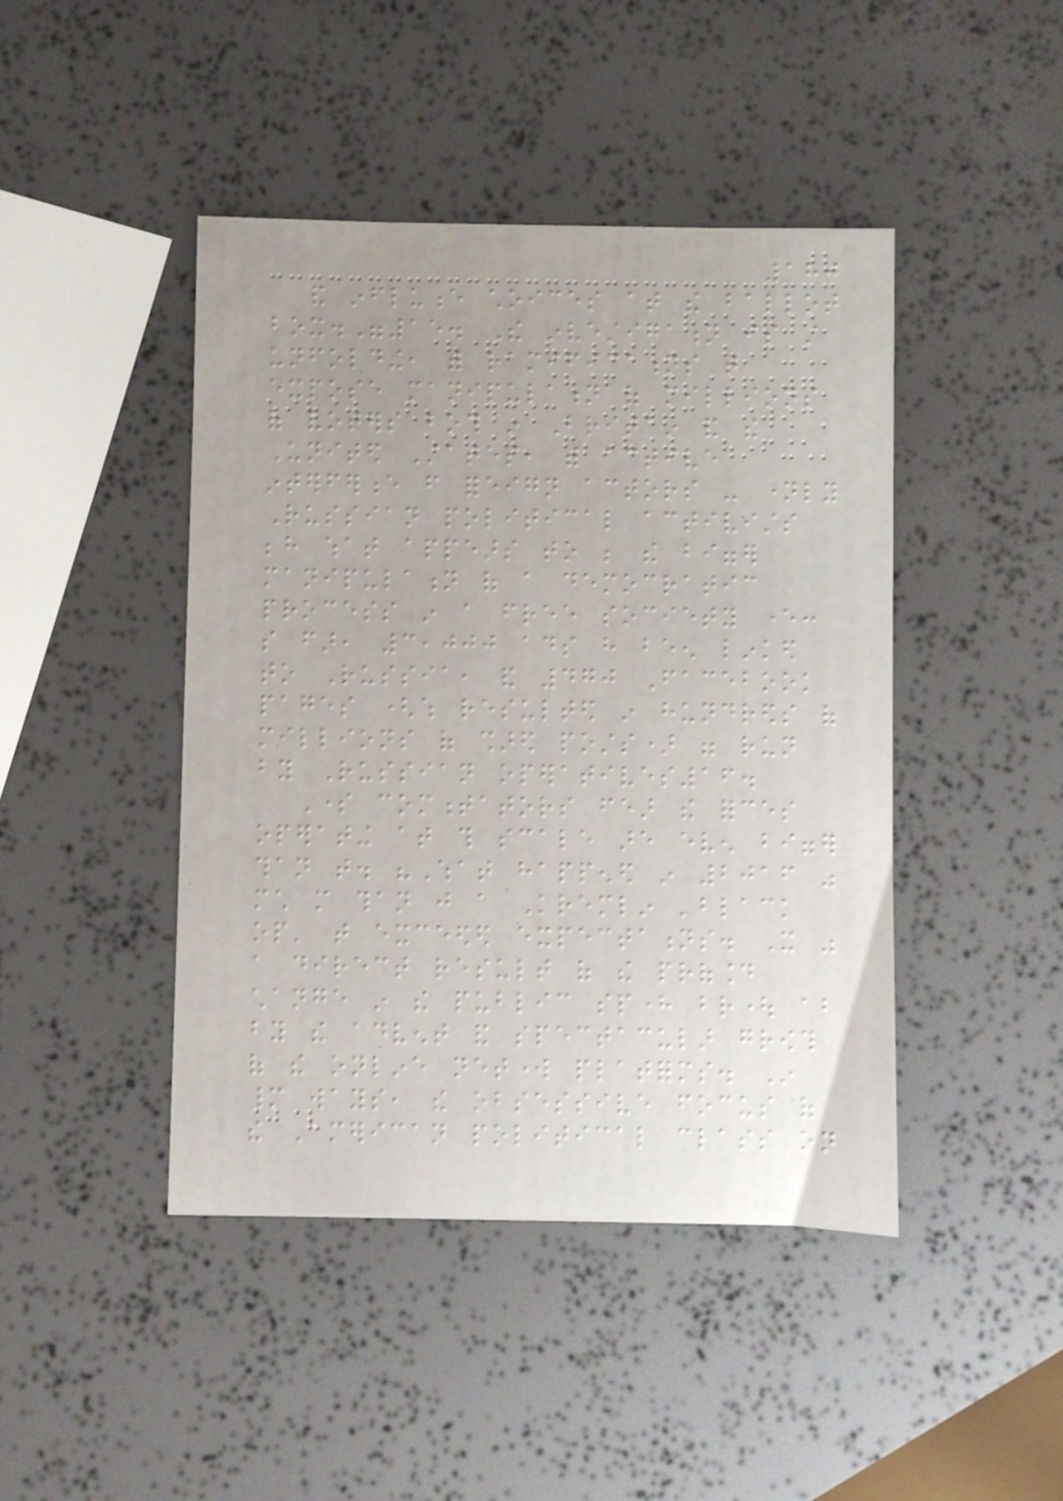180
and influence choices at the ballot
box."15. The investigation is still
unfolding, with ramifications that
expose manipulation of millions
of voters both in Britain and the
United States, with active
interference from foreign actors - namely
Russian political activists
behind what appears to be the bigger
manipulation of a democratic
process in a free society ever:
so far, 3,000 ads have been linked
to Russia, and 470 Facebook
pages (which resulted in hundreds of
millions of shared posts) were run
by Russian operatives16.
Some commentators fear the forces
operating at this scale are even bigger
than that. "What happened in 2016 was
much more than just a Kremlin 'black
op' that exceeded expectations. It was
a direct result of the profound
change in the public sphere brought about
by the advent and spectacular growth
of the online network platforms. In
many ways, the obsessive focus of
the American political class on
